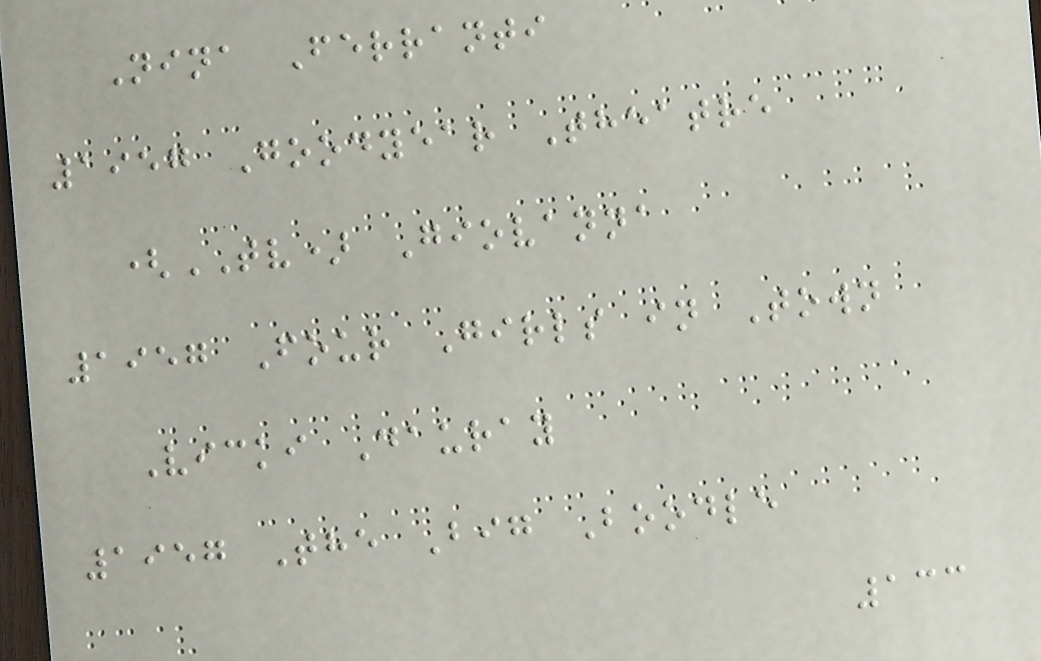Nina Ferranti
1957 Goodyear Theatre
(TV) Giovanna
1957 Four Girls in Town
Vicki Dauray
1957 The Big Boodle
133
